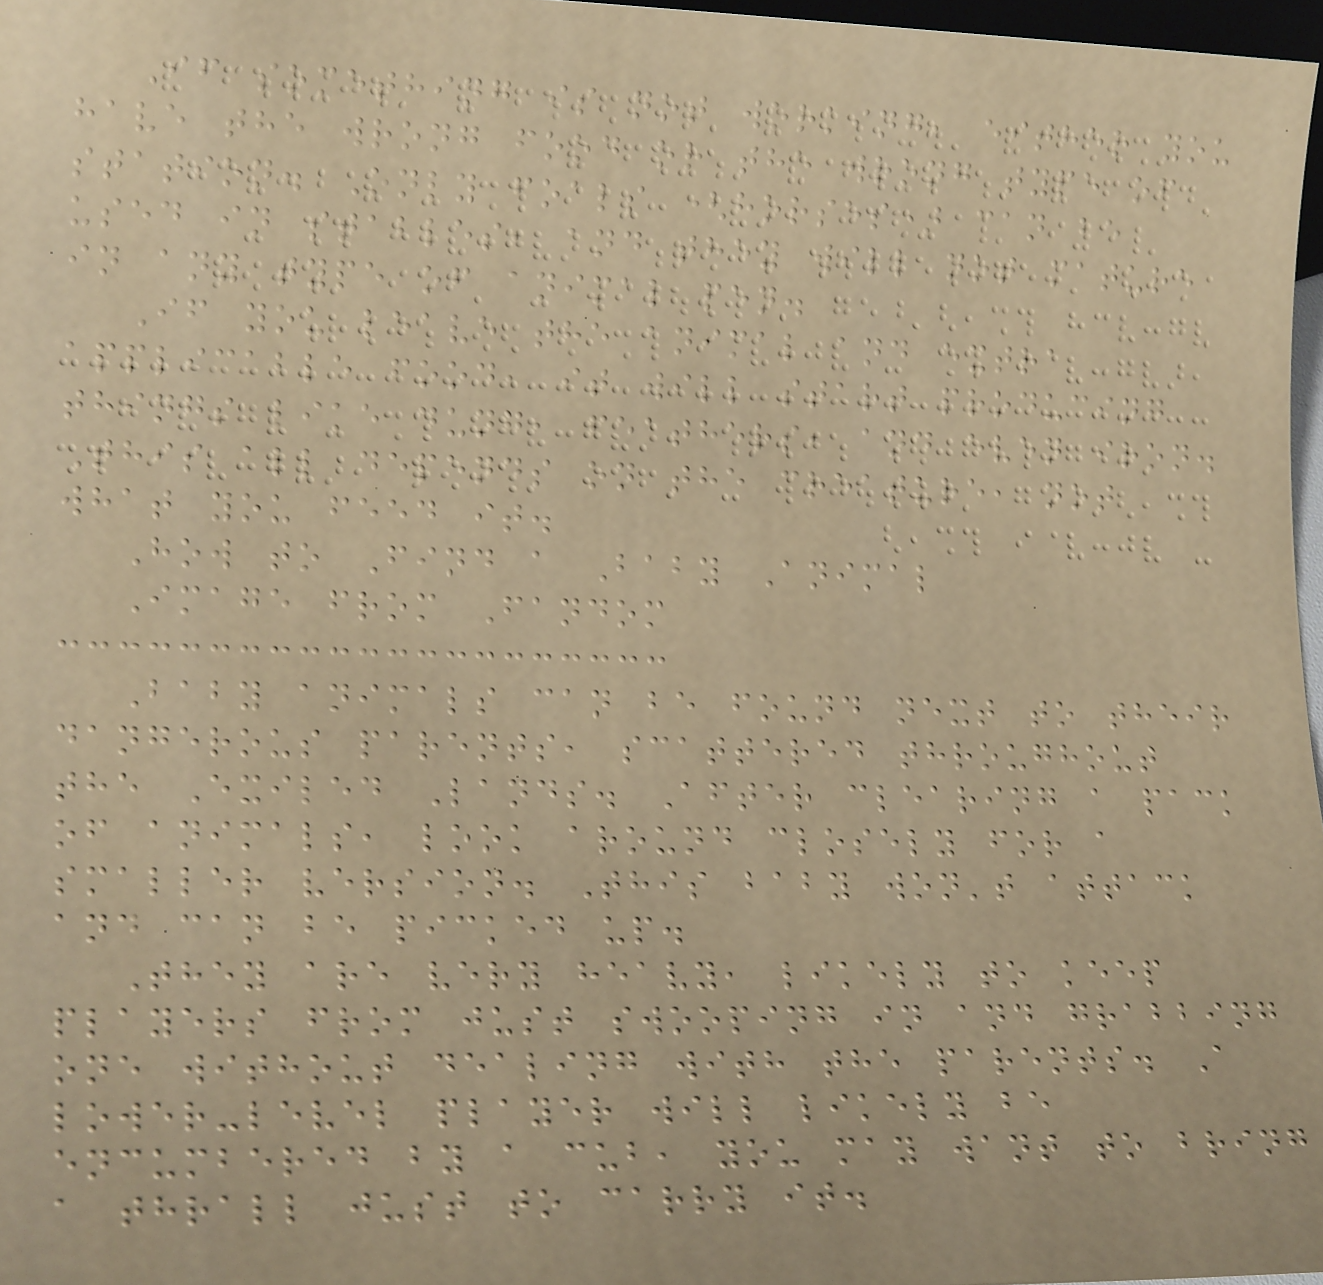If something is not working, either you
have the wrong food or the wrong type of
station. Only foals (horses) can be
used in stables, and they will not mature
in any type of animal pen.
If you leave the animal and extra
applicable food, it will start producing
things like dung, feathers, and even iron.
This all depends on the creature, not
what you feed it.
How to Find a Baby Animal
Image from Fandom
Baby animals can be found next to their
dangerous parents, scattered throughout
the Exiled Lands. After clearing a pack
of animals, look around closely for a
smaller version. This baby won't attack
and can be picked up.
They are very heavy, likely to keep
players from just swooping in and grabbing
one without dealing with the parents. A
lower-level player will likely be
encumbered by a cub, you may want to bring
a thrall just to carry it.
